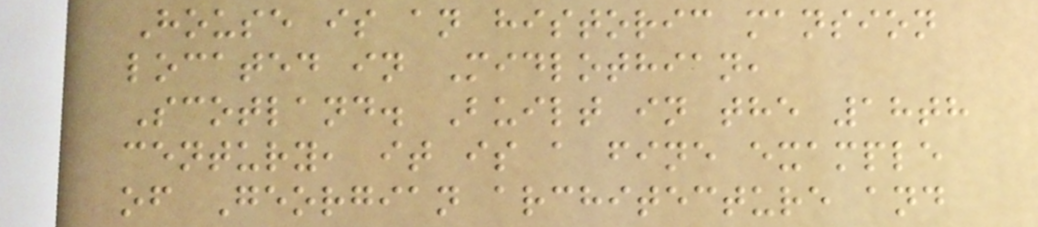House is an historic mansion
located in Midlothian,
Scotland. Built in the 18th
century, it is a fine example
of Georgian architecture and
